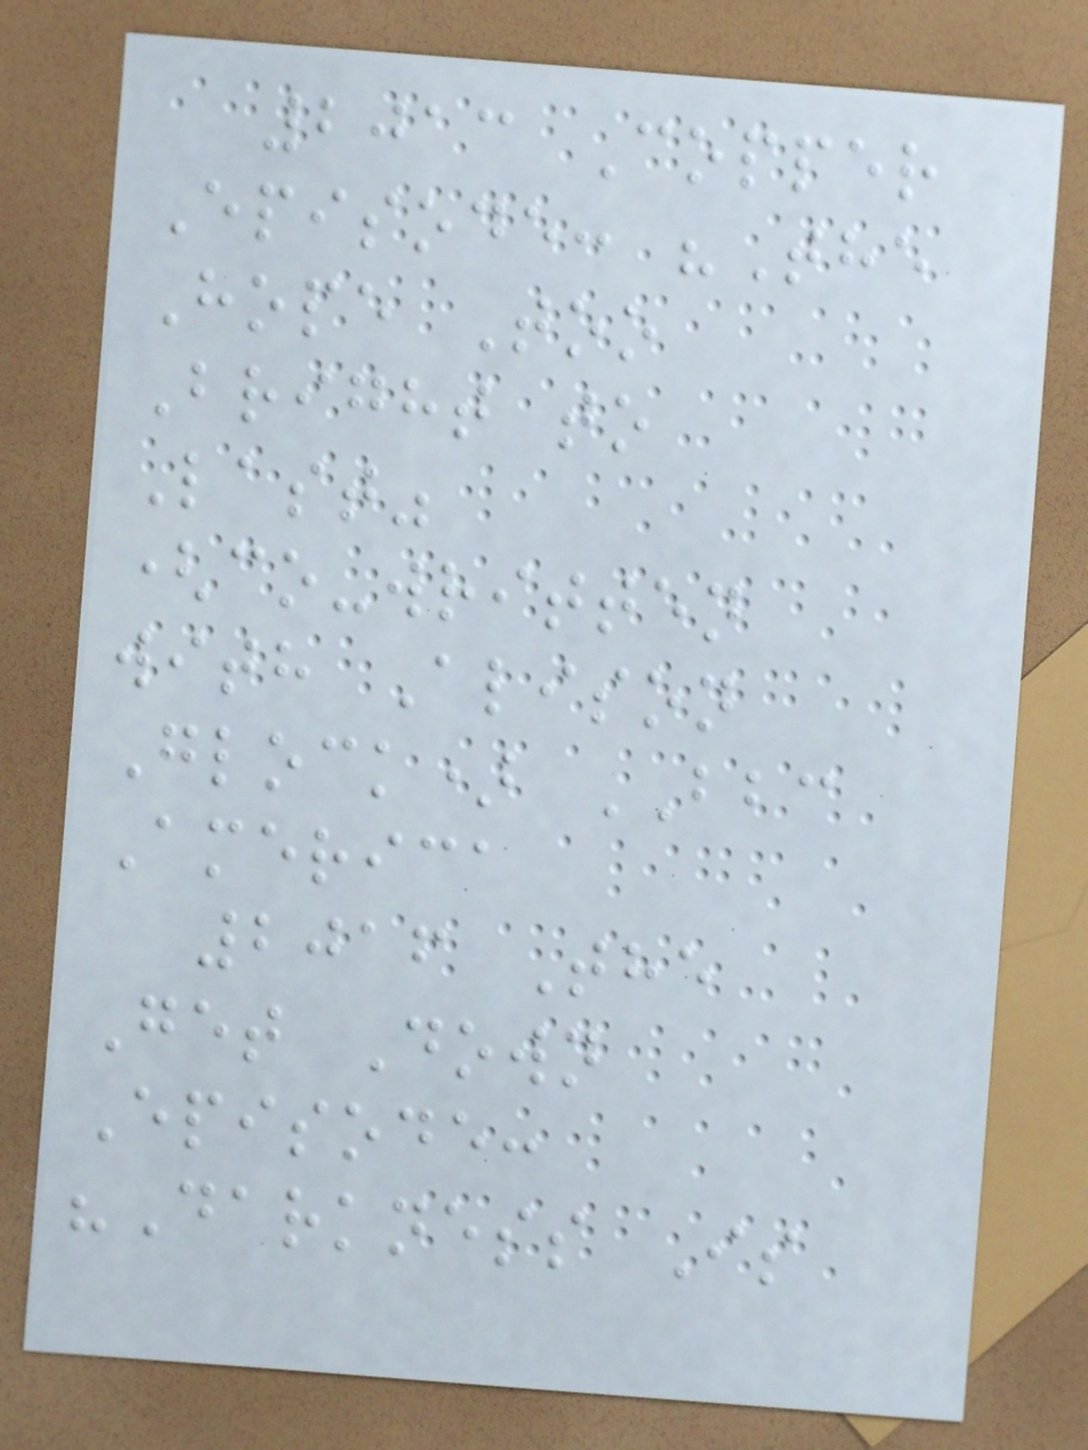2013 Copper
Episode: "The
Hope Too
Bright to
Last"
(co-written
with Alison
Glock) BBC
America
2016 The
Get Down
Episode:
"Darkness Is
